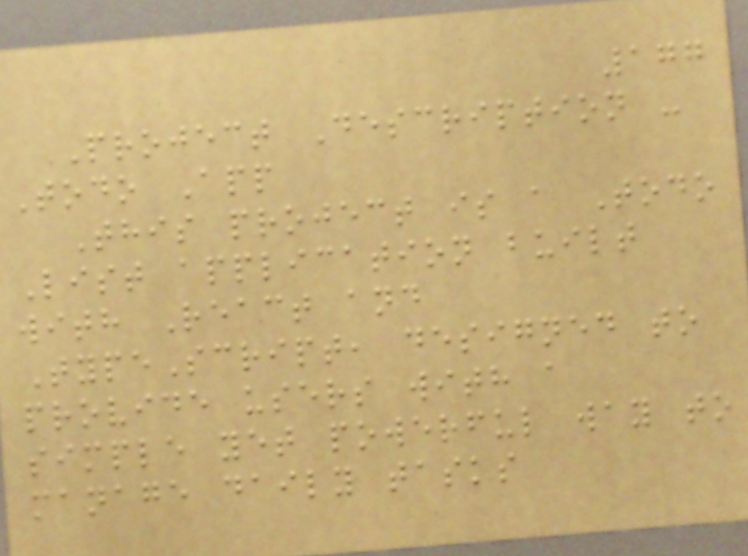177
Project Description -
Todo App
This project is a Todo
List application built
with React and
TypeScript, designed to
provide users with a
simple yet powerful way to
manage daily tasks
